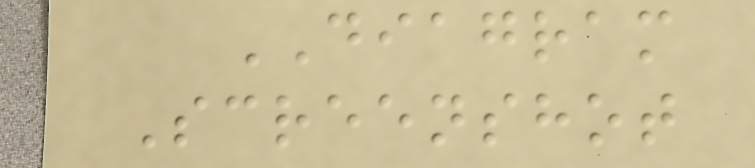DIAGRAM
Screenshot
